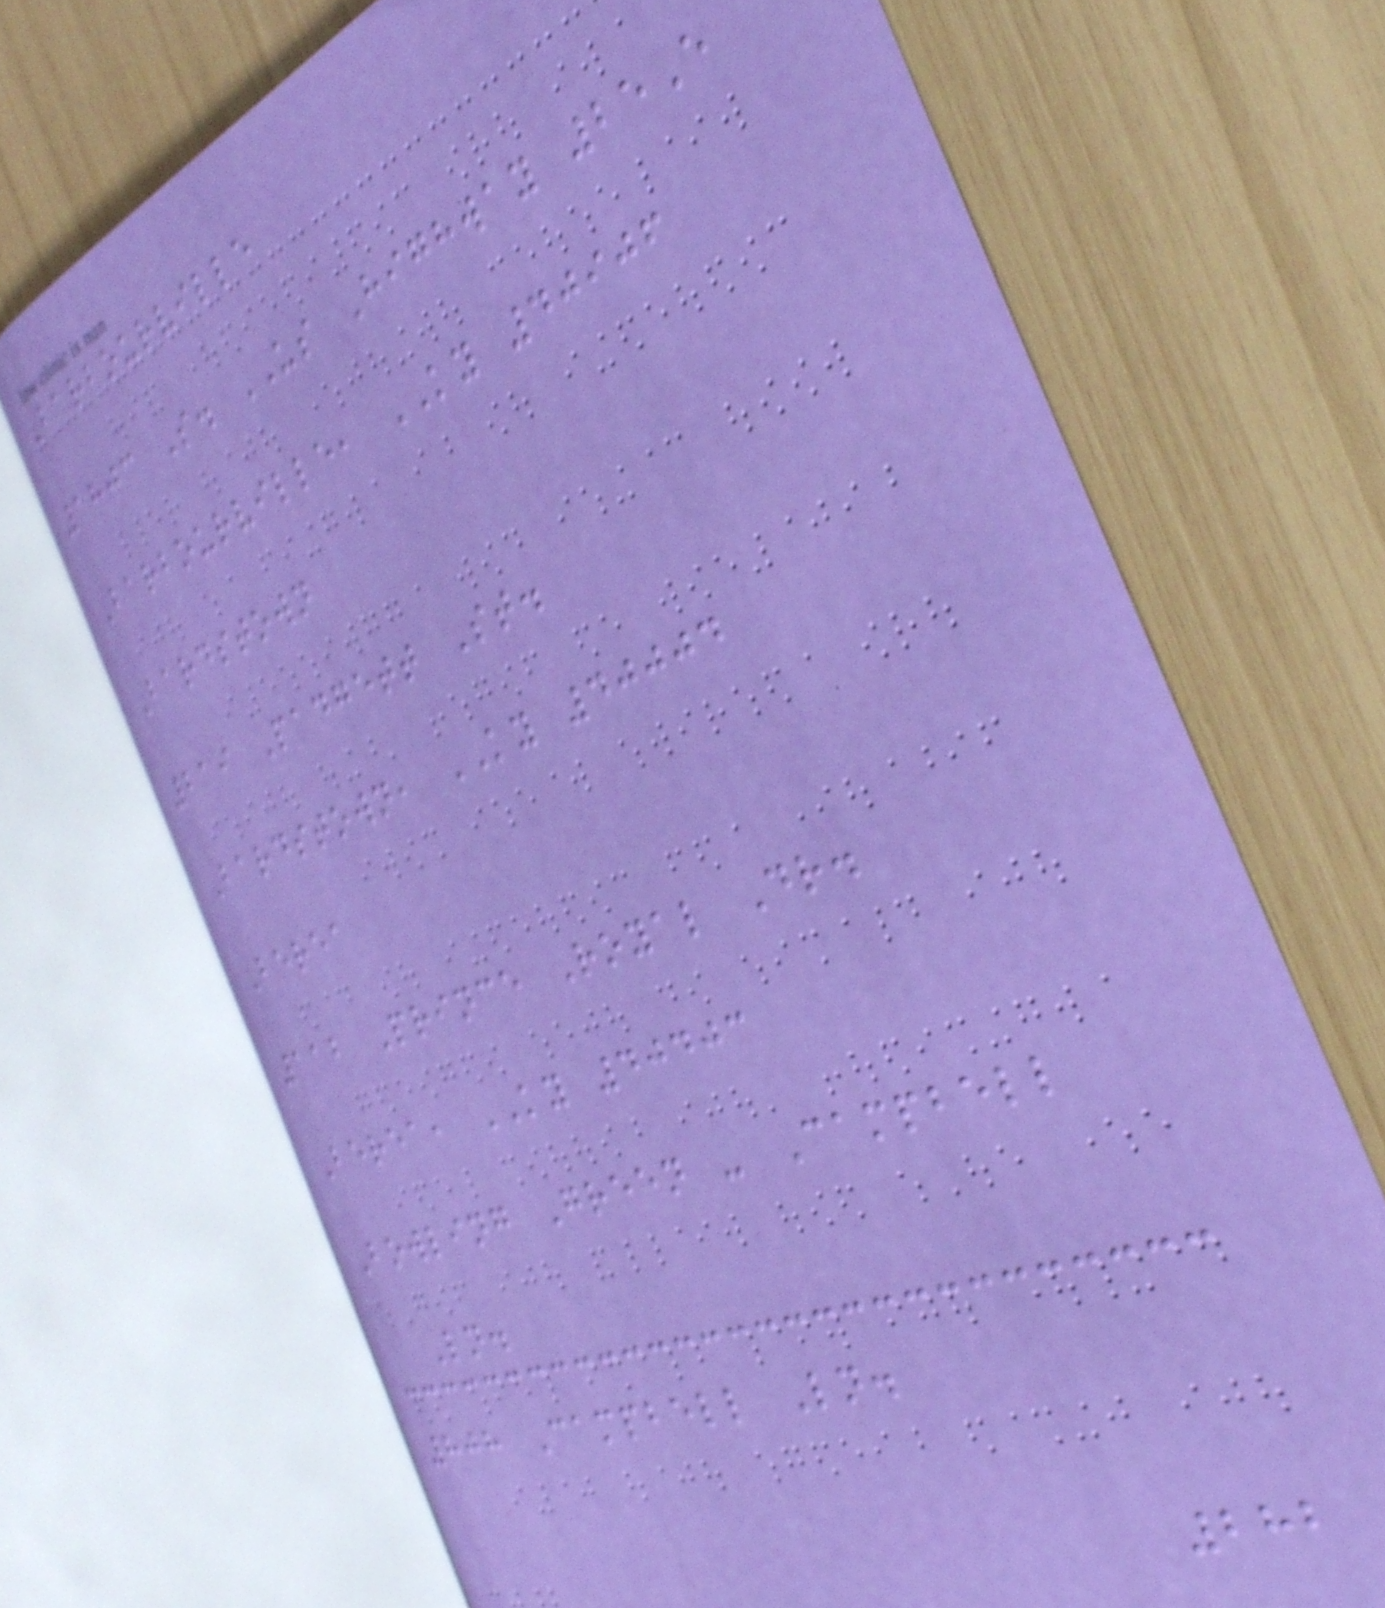Barbourville
1803 S. US Highway 25E
Barbourville, KY 40906
Bardstown
219 Padgett St.
Bardstown, KY 40004
Berea
112 Prince Royal Dr.
Berea, KY 40403
Bowling Green - Campbell
Ln.
808 Campbell Ln.
282
